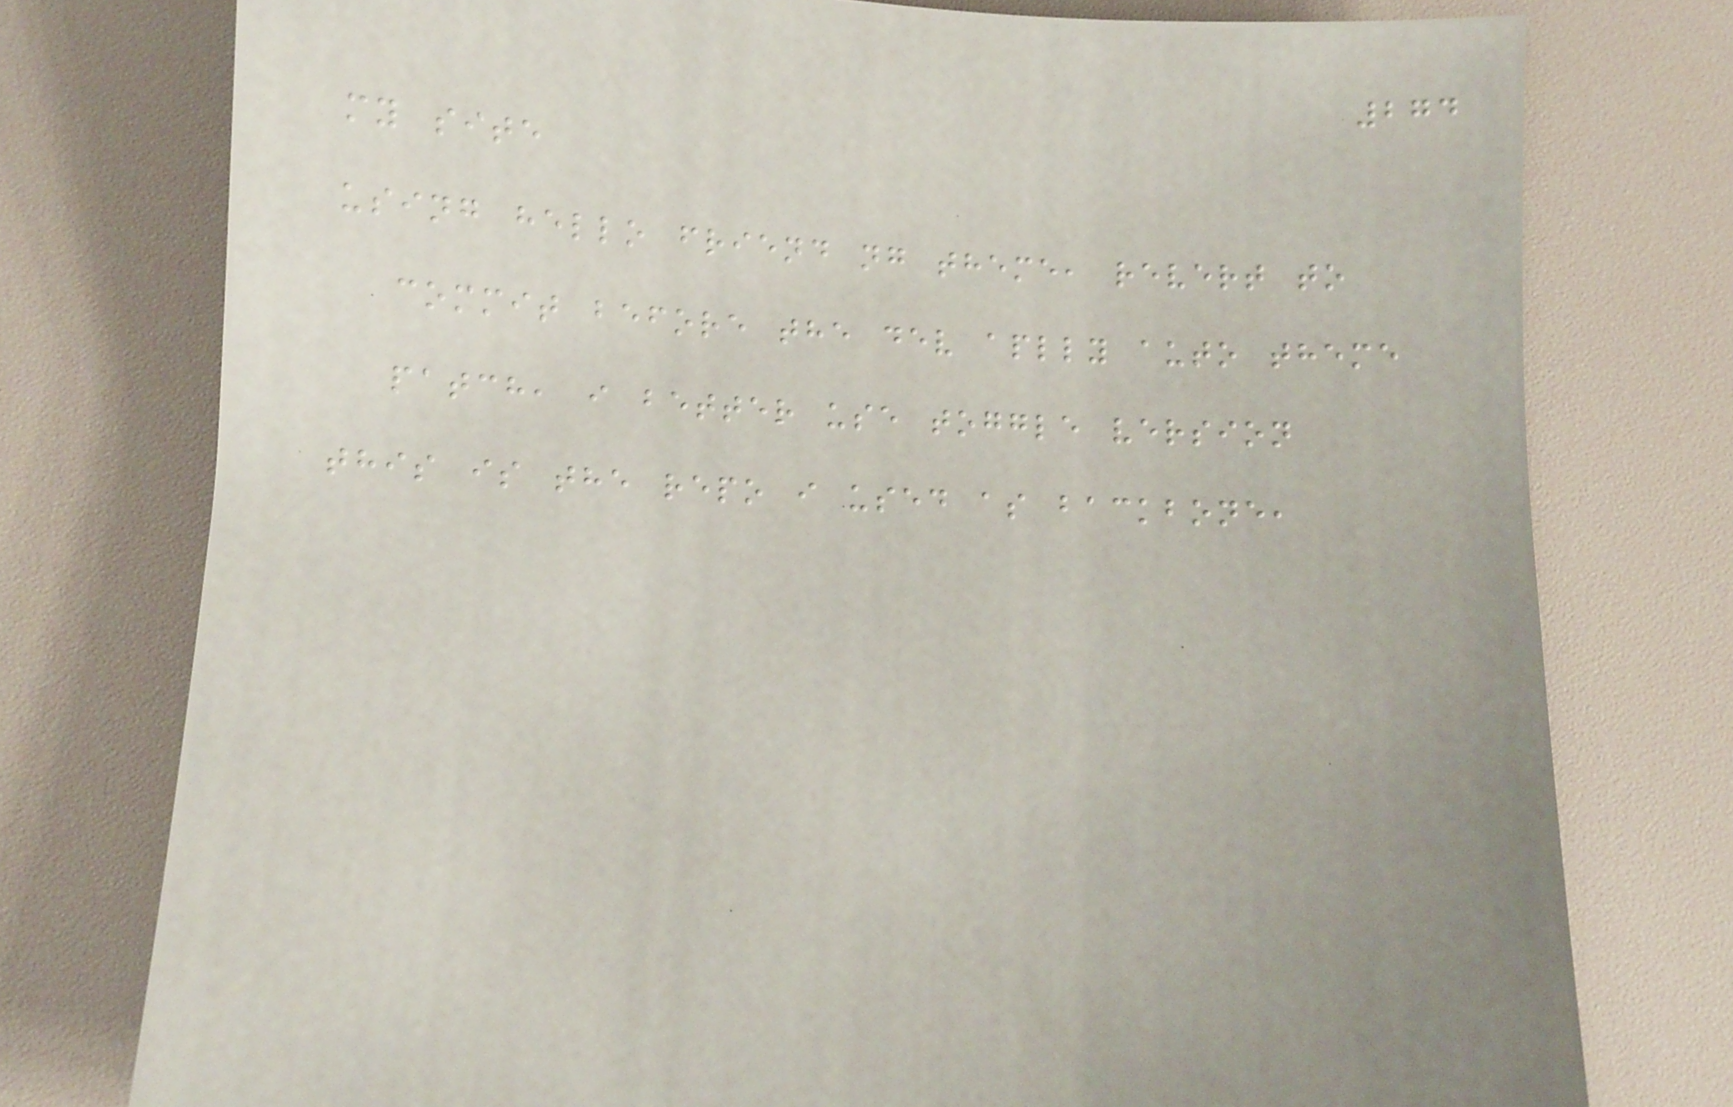274
my site
using hello friend ng theme, revert to
commit before the dev aplly auto theme
patch, i better use toggle version
this is the repo i used as backbone,
